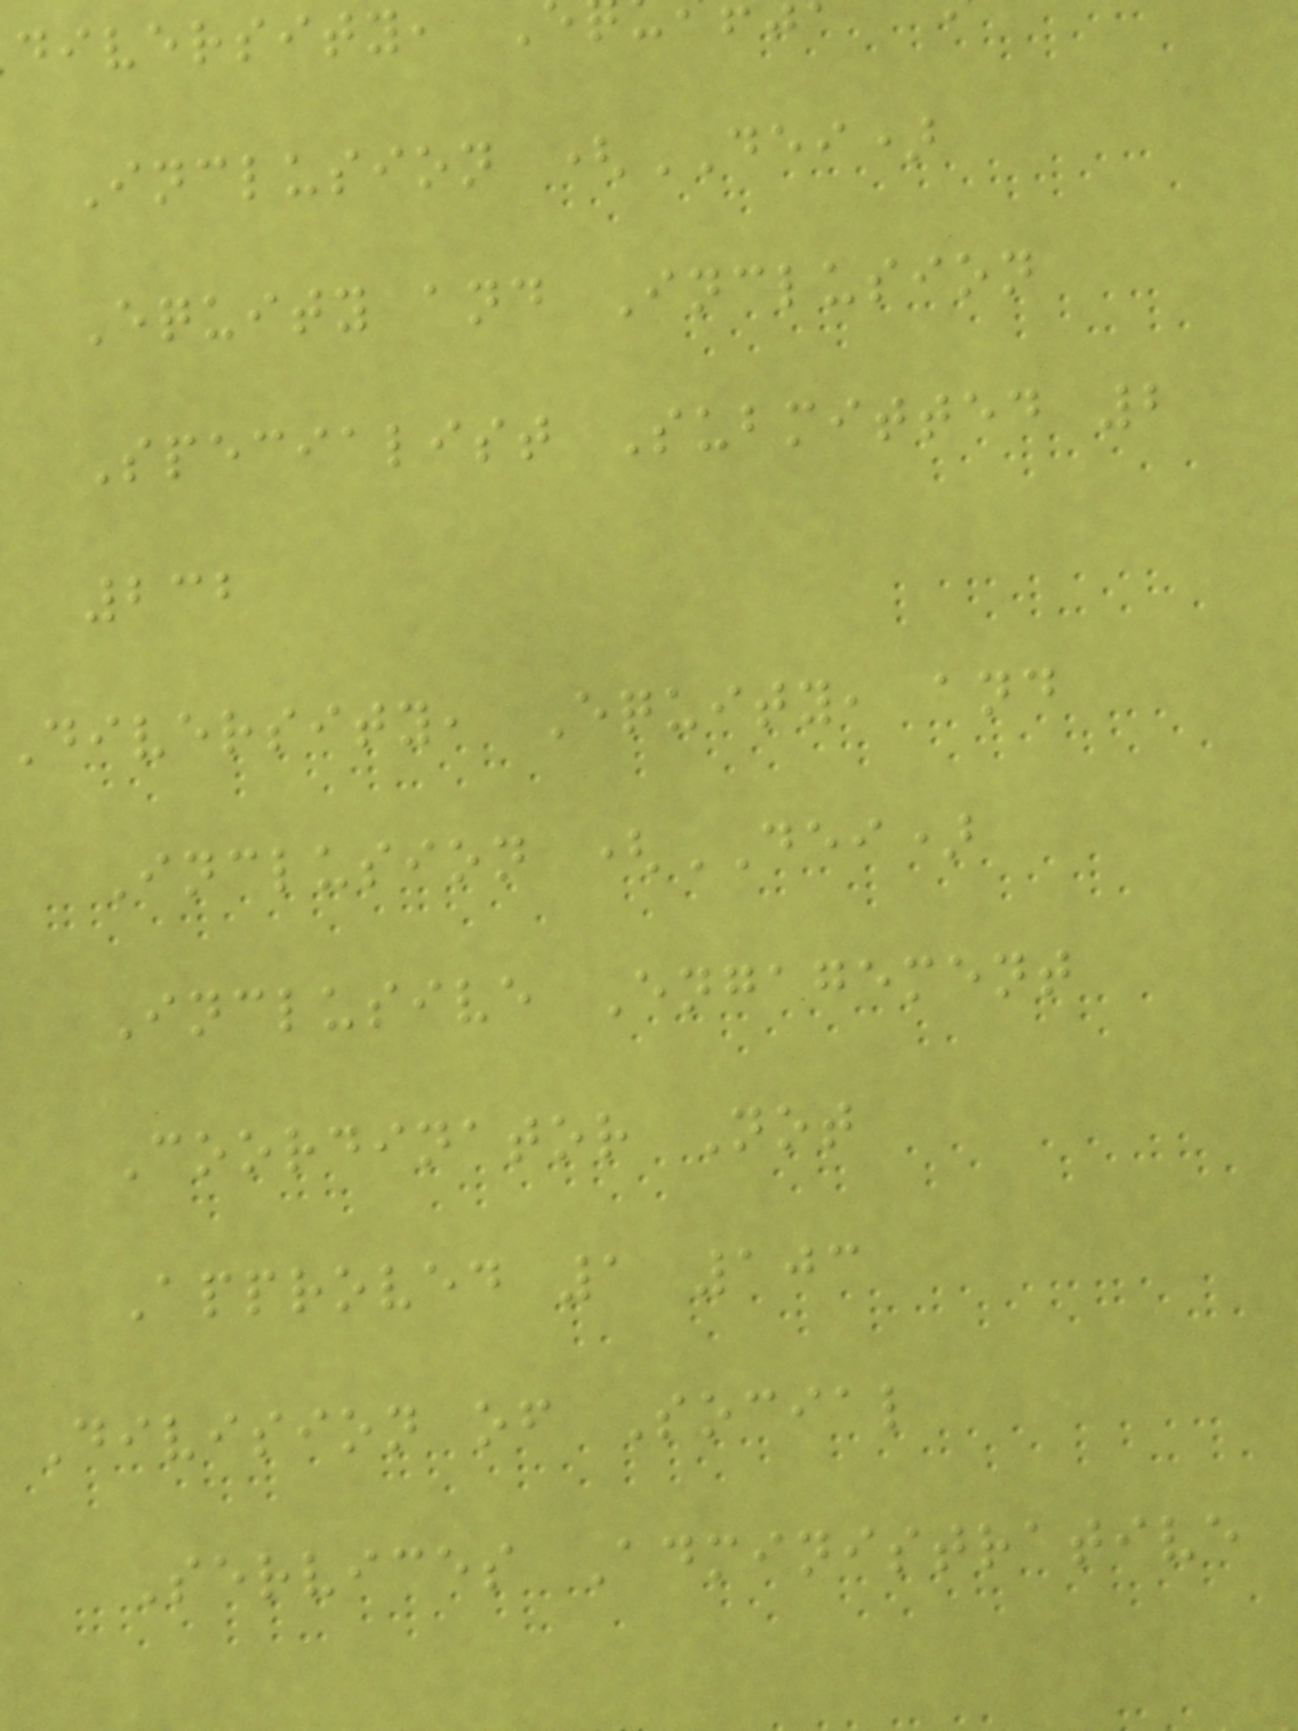diversity,
Inclusion (DEI)
Equity and Inclusion
Specialist Submitted 2
232
Diversity, Equity, and
Inclusion (DEI)
Inclusive Engagement
Coordinator Not
Approved 1 103
Division of Social
Services Administrative
